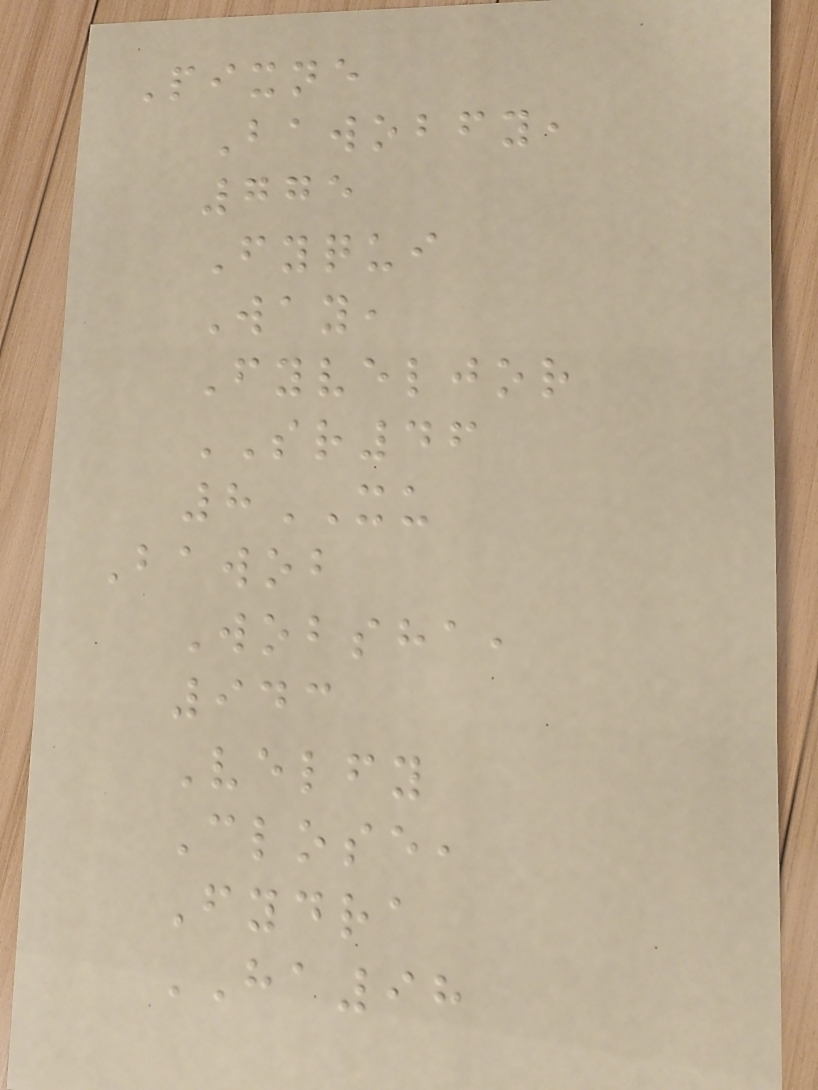Pixne
Bawobfy,
775
Fyqui
Way,
Fyveljor
SR46
8XU
Bawob
Wobsha,
943
Velfy
Close,
Fydra
HA98
